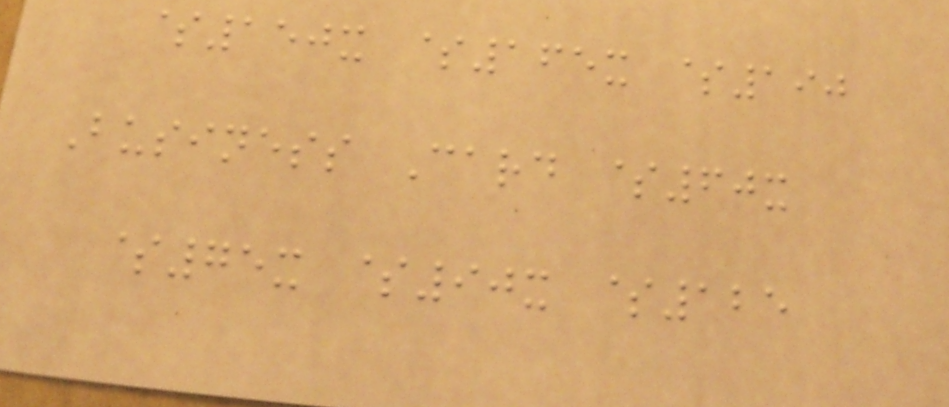$150x $165x $190
Business Card $60x
$75x $90x $125
